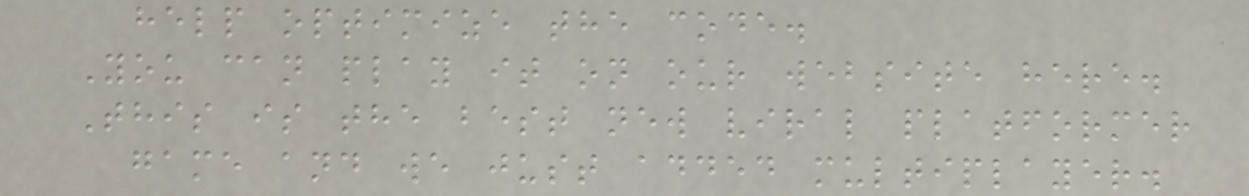help optimize the code.
You can play it on our website here.
This is the best new viral platformer
game and we just added multiplayer.
